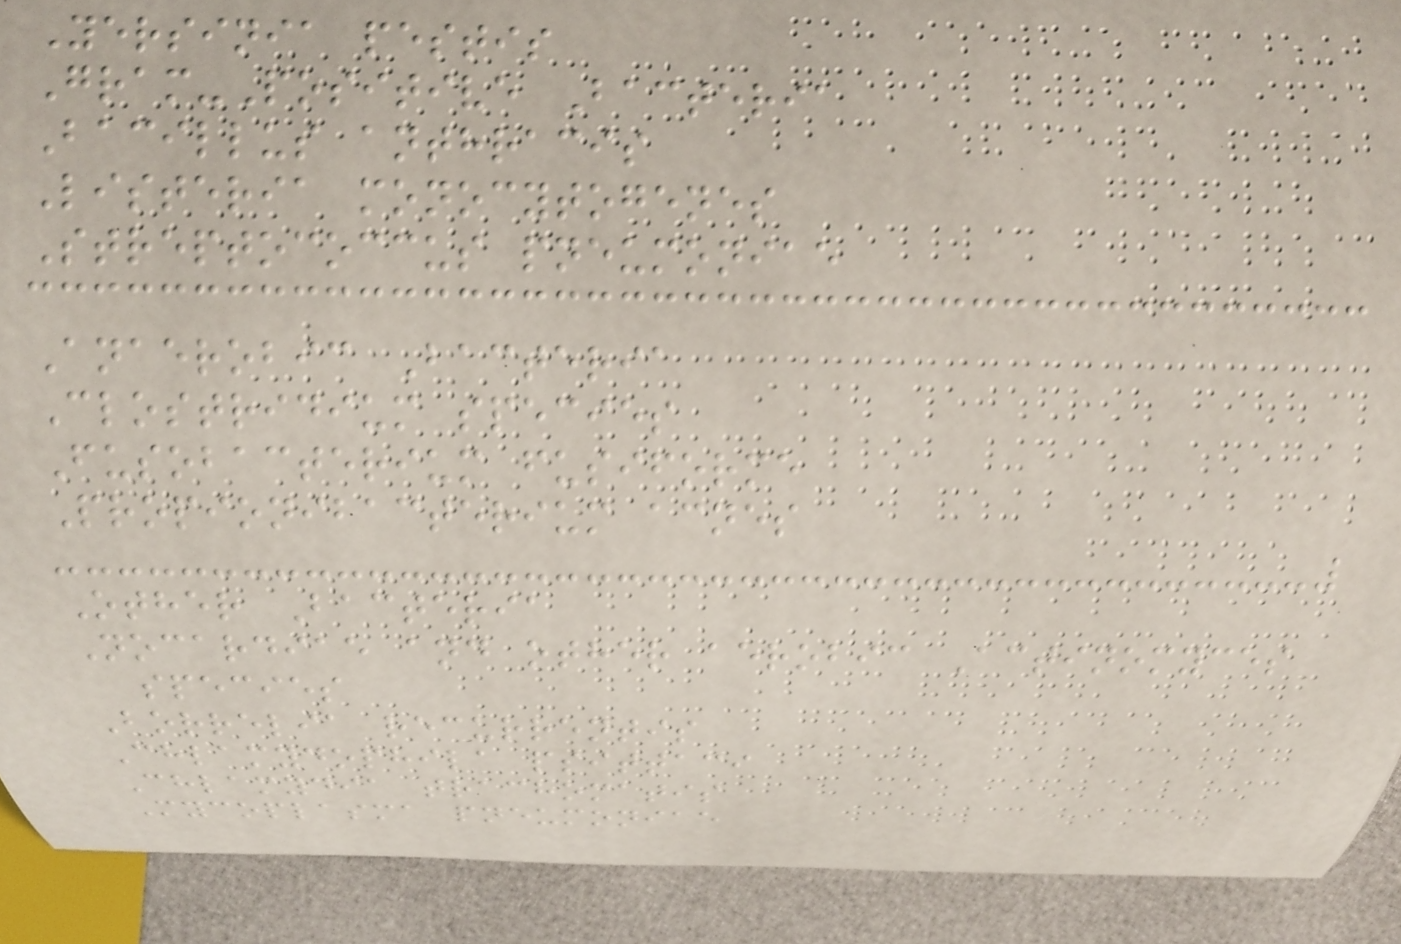Yersinia pestis
Gram-Positive Bacteria
Bacillus anthracis
Listeria monocytogenes
Streptococcus pneumoniae
Anaerobic Bacteria
Clostridium species
Fusobacterium fusiforme
Propionibacterium acnes
Other Bacteria
Nocardiae and other aerobic Actinomyces
species
Borrelia recurrentis
Chlamydophila psittaci
Chlamydia trachomatis
Mycoplasma pneumoniae
